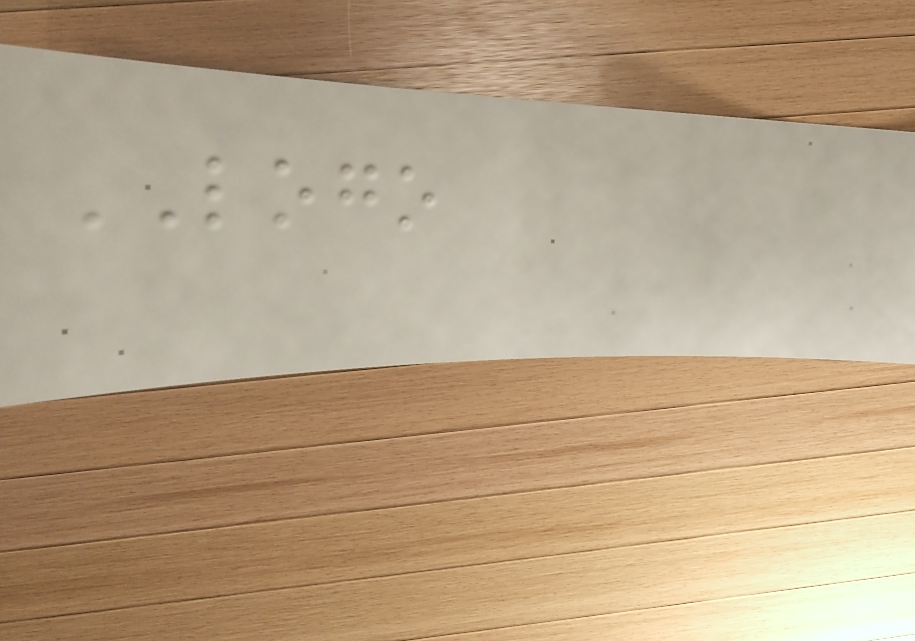LOGO
